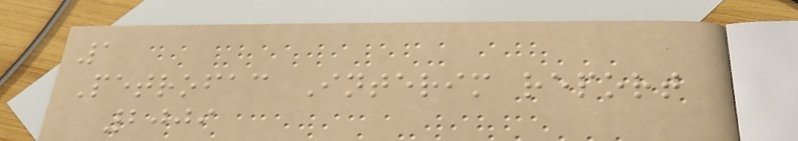1
Petrofac Interim report
2009
